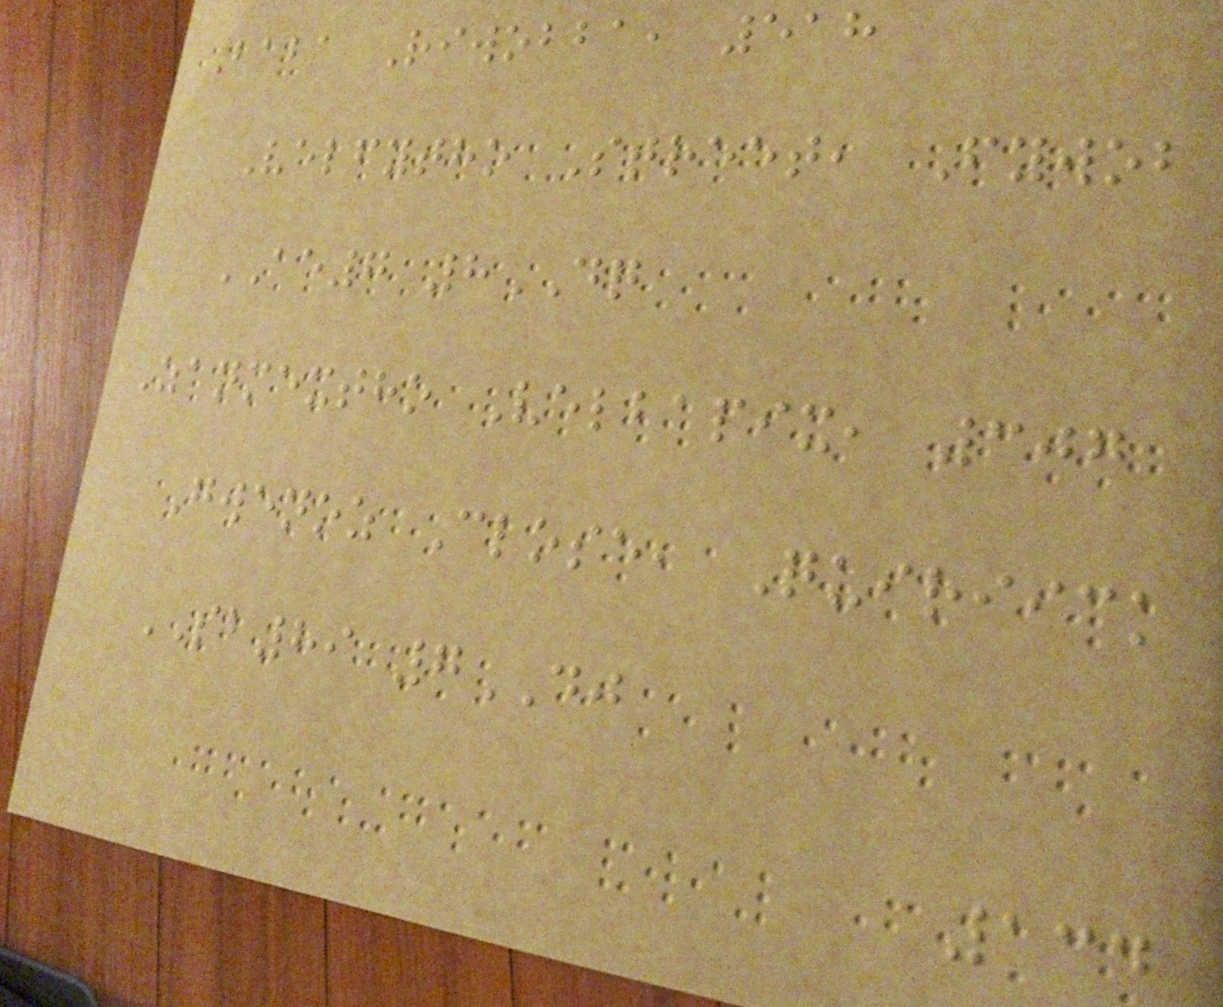Baba Riwobba, 518
Velfytho Street, Fywob
AE7 8DQ
Zanmextho Velbapix, 307
Gwenoz Close, Quiriick
SB89 7DJ
134
